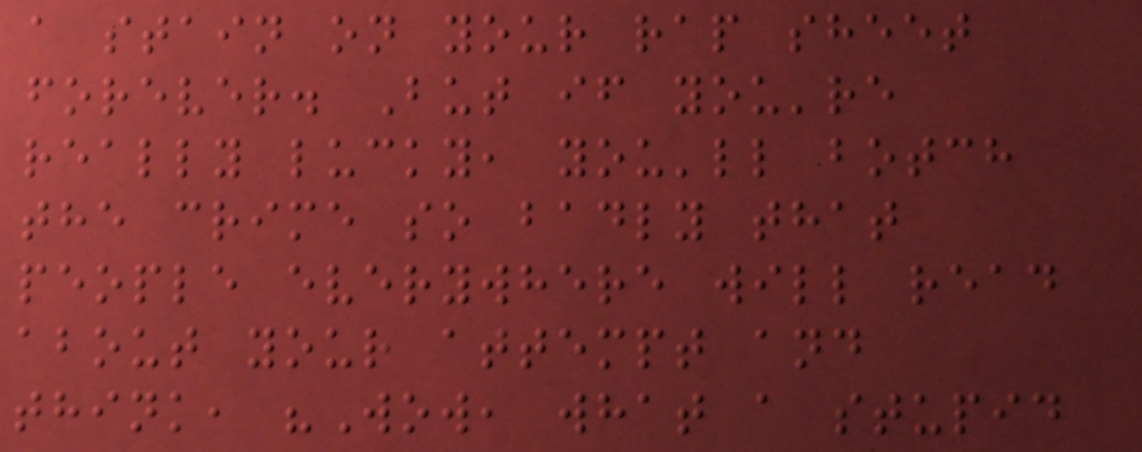a stain on your rap sheet
forever. But if you're
really lucky, you'll botch
the crime so badly that
people everywhere will read
about your attempt and
think, "Wow, what a stupid
